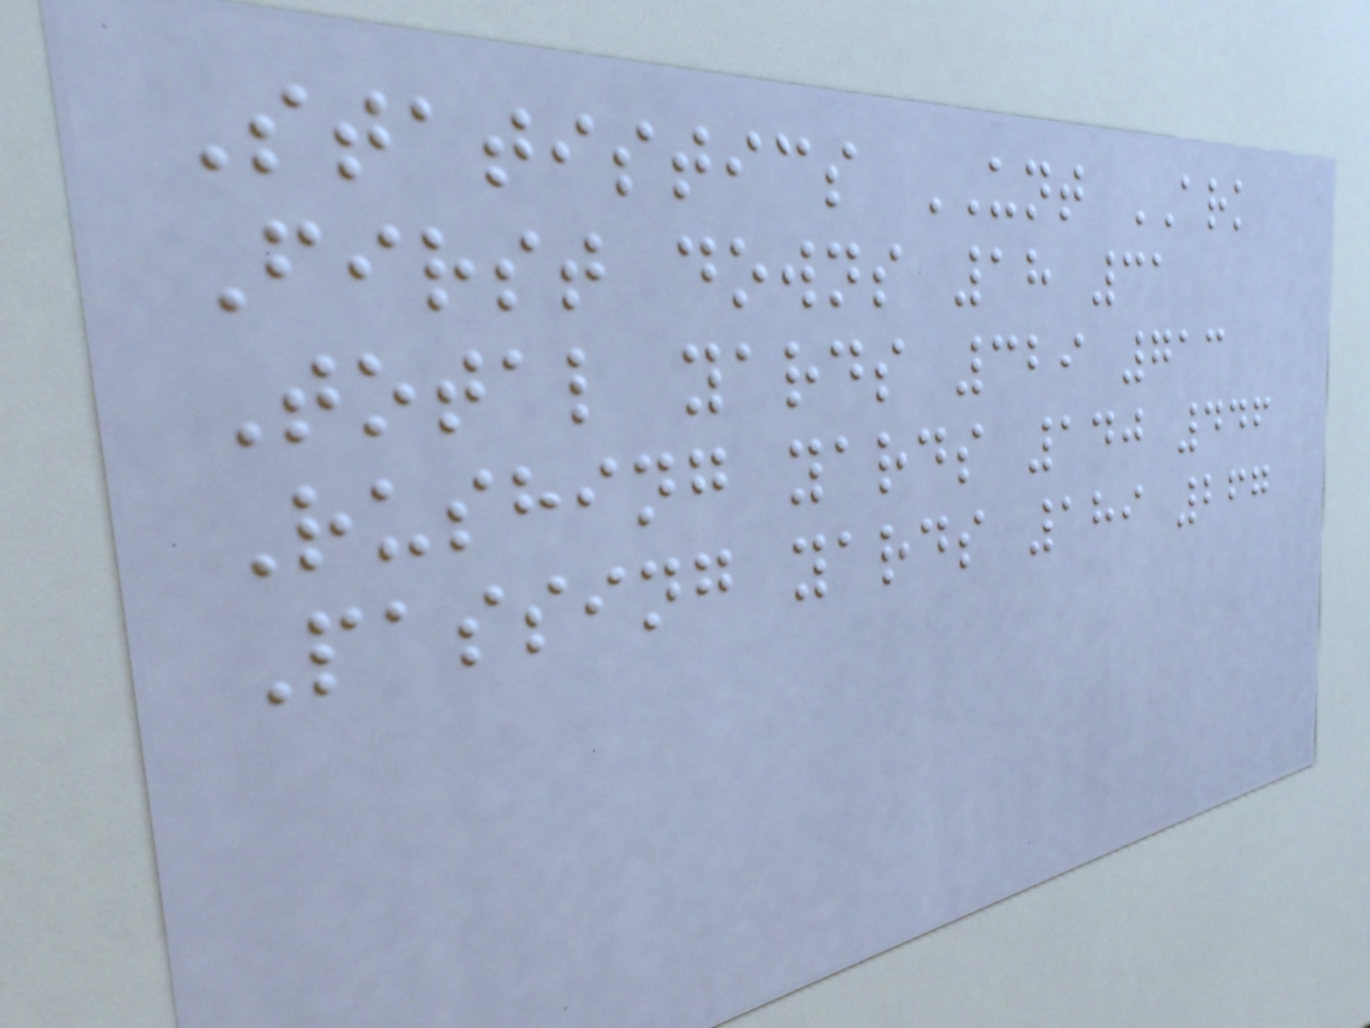Statistics UNT ARK
First downs 18 31
Total yards 329 713
Rushing yards 140 446
Passing yards 189 267
